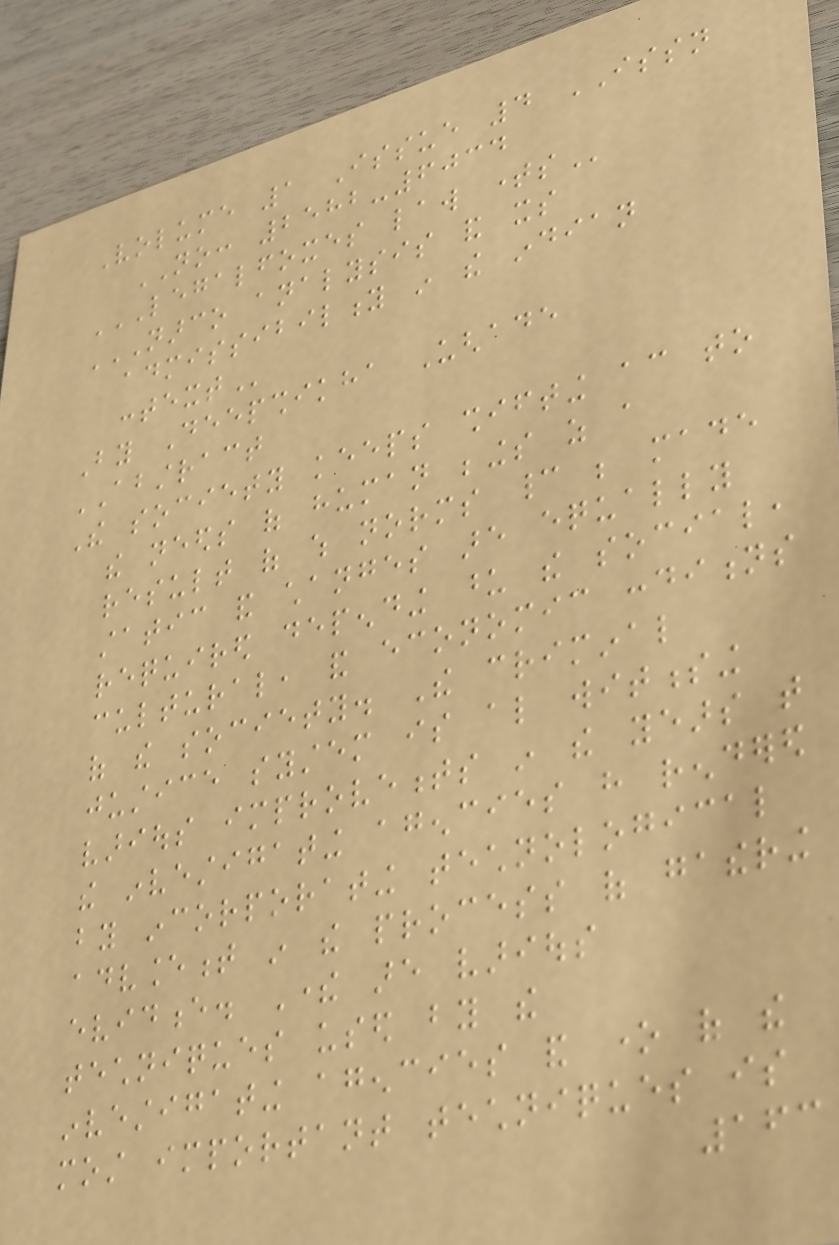Volume 1 Issue 4 ISSN
NO: 2582-6034
LEGALFOXES LAW TIMES
NARCO ANALYSIS AND ITS
ADMISSIBILITY IN THE INDIAN
CONTEXT
By Deepshikha Ughade
ABSTRACT
The society keeps shifting according to
the needs of human beings as a
result of which norms cannot be made
static and changes are equally
required depending upon the social,
cultural, and economic conditions
of the society. The criminal
justice system is also witnessing
various improvements in the years that
the investigating agencies have rendered
by incorporating technological
advancement in the process of gathering
evidence. There are various
techniques used by the
investigating agencies and one of the
most important techniques is
163
